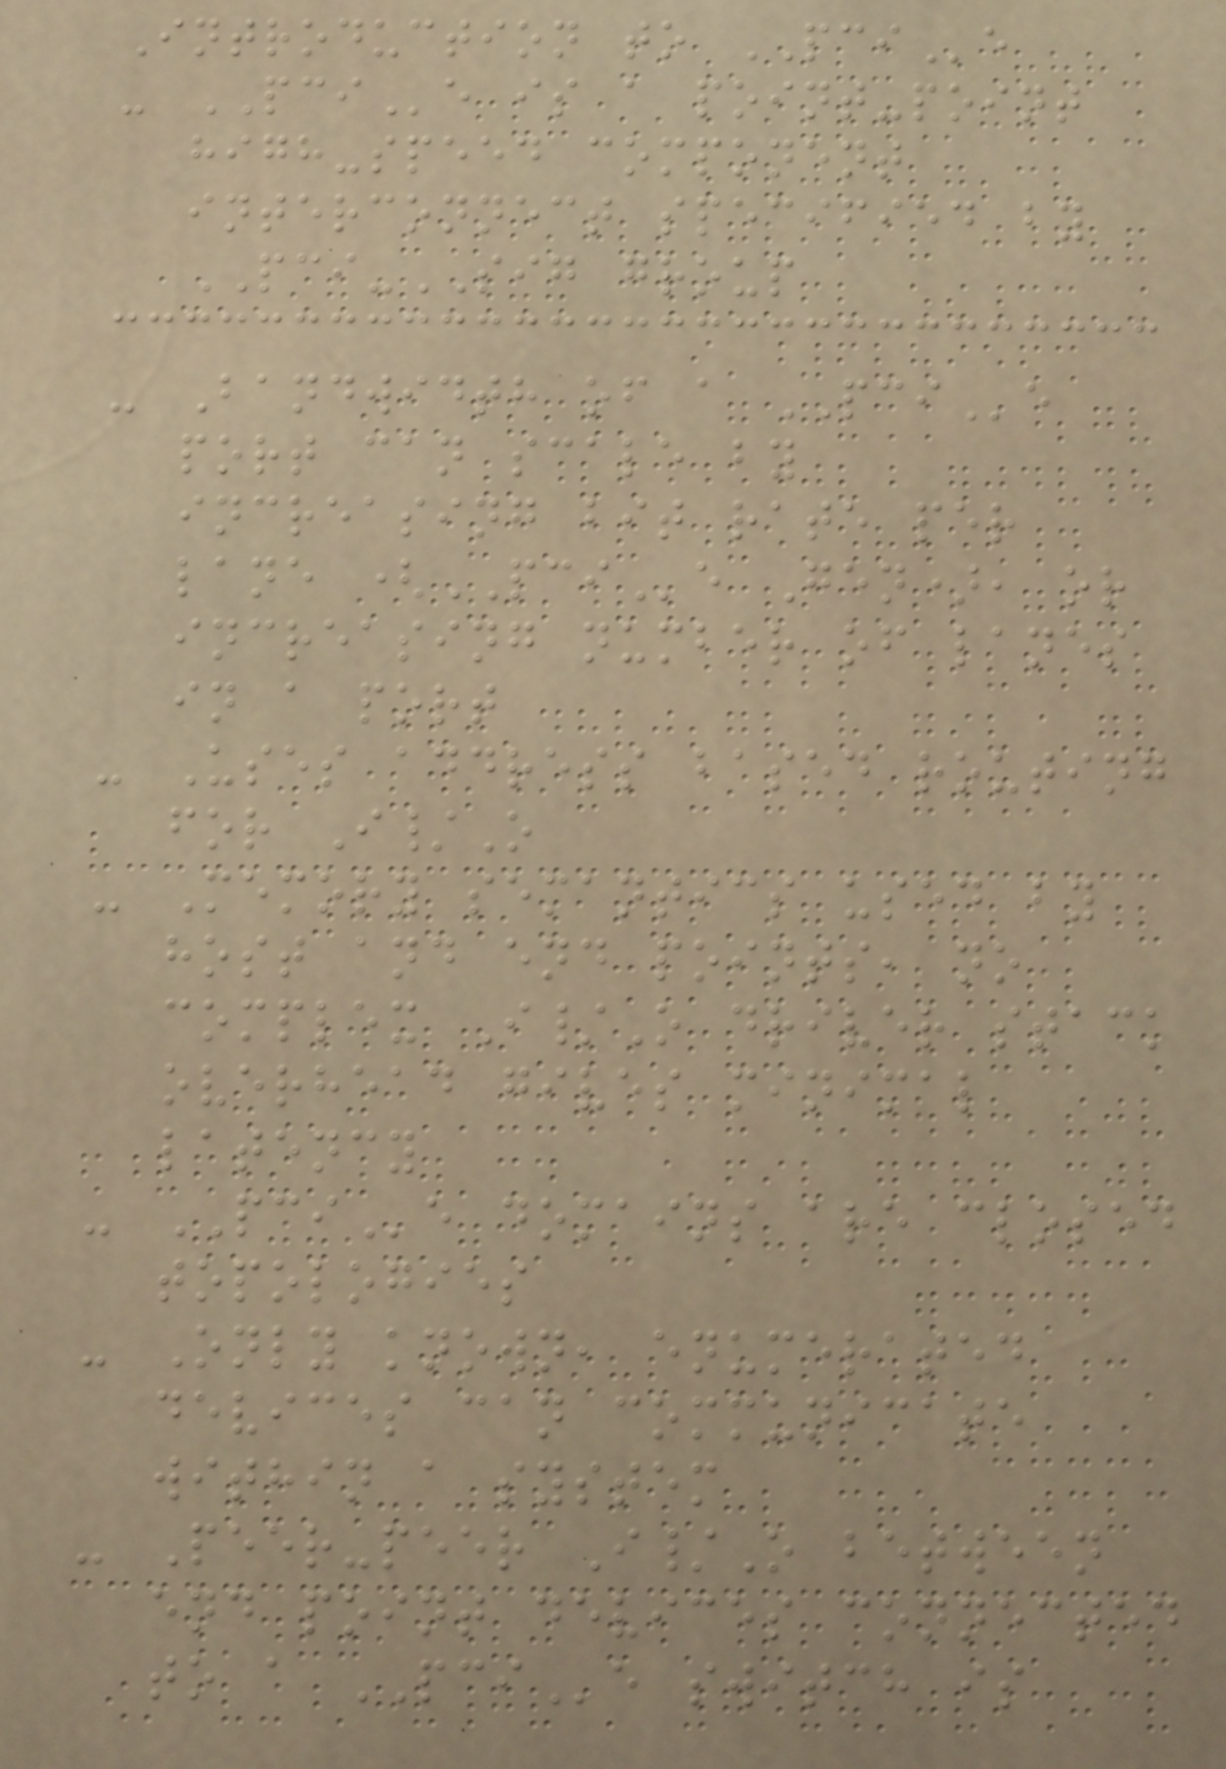Introduction to PCIe
- PCIe is a point-point
high-speed component
interconnect specified by
PCI-SIG group
- Bandwidth of a PCIe
port can scale by
increasing bit rate per
lane (PCIe Gen), or
increasing number of lanes
in a port
- Uses address based routing
for I/O
- Memory semantics used by
host and end points, no
complex I/O driver stack
overhead gives minimal
latency
- PCIe domains are closed
topologies
- Only known, enumerated
devices can communicate
within a system
- Peer-peer I/O between
end point devices connected
to a PCIe switch is
